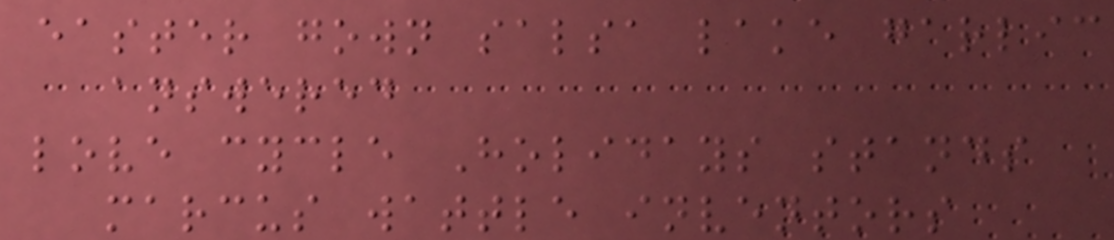easter gown salsa lake garlic
answered
love cycle Holidays stands
marcus wattle inventors
